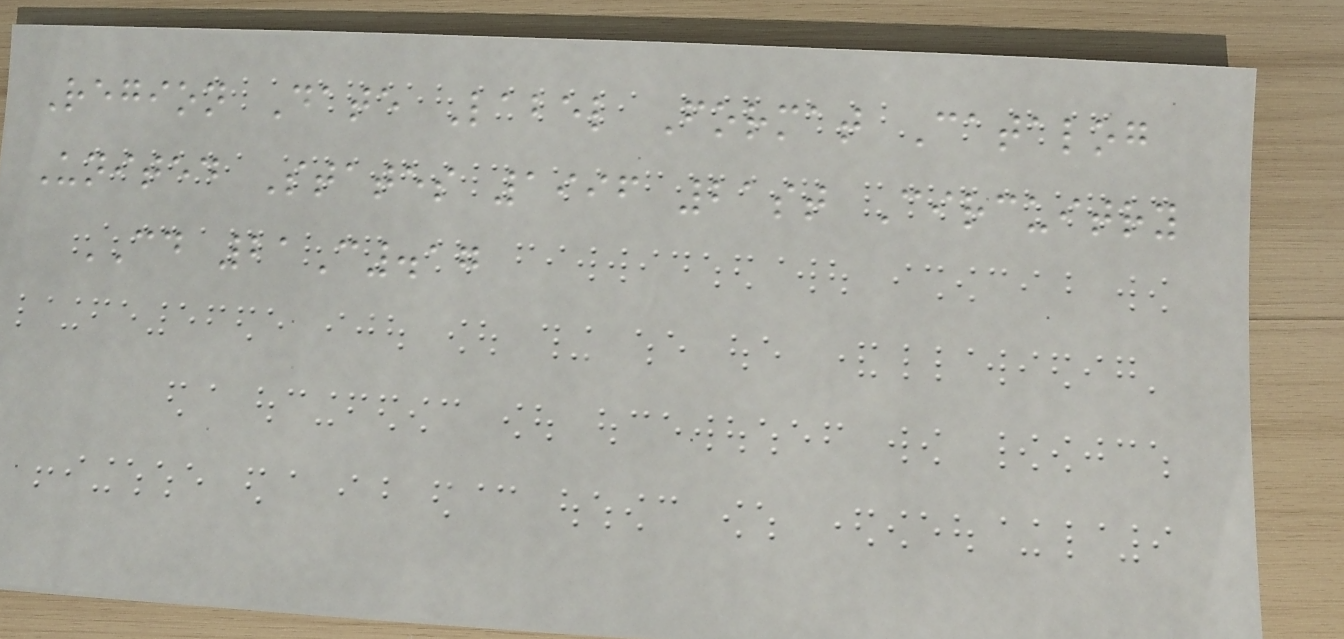Region Date Label Format Catalog
United States 1996 21st Circuitry
CD 21C.17
